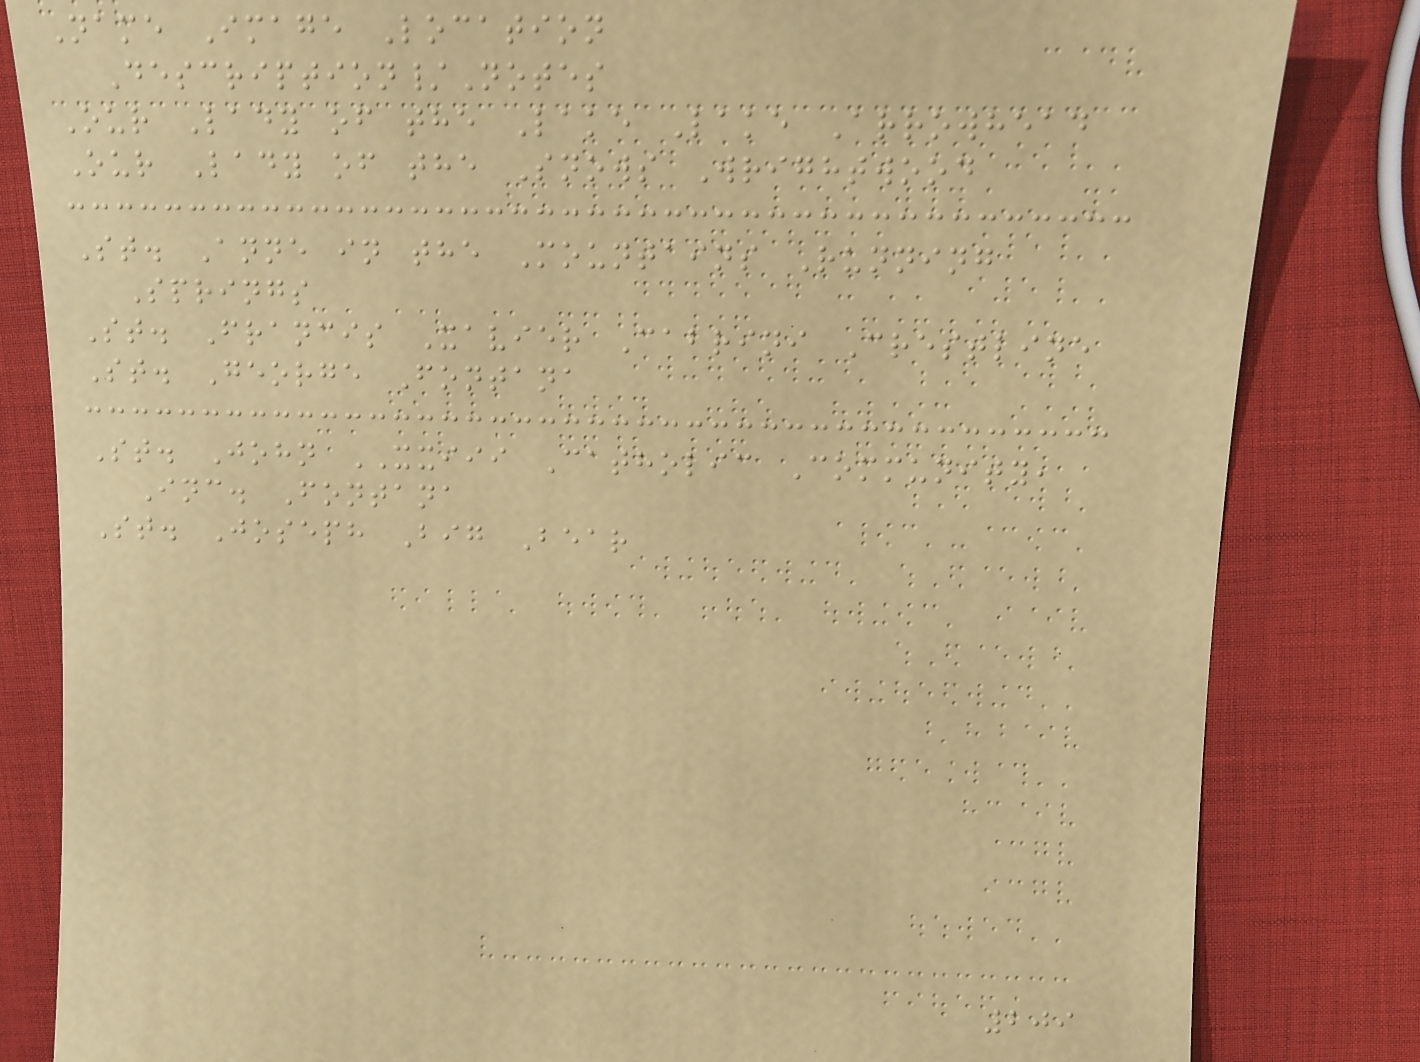Name Image Location
Description/Notes
Our Lady of the Lake Lake Arrowhead
Our Lady of the Snows Wrightwood
St. Anne in the Mountains Running
Springs
St. Francis Xavier Cabrini Crestline
St. George Fontana
St. John XXIII Catholic Community,
Inc. Fontana
St. Joseph Big Bear
209
